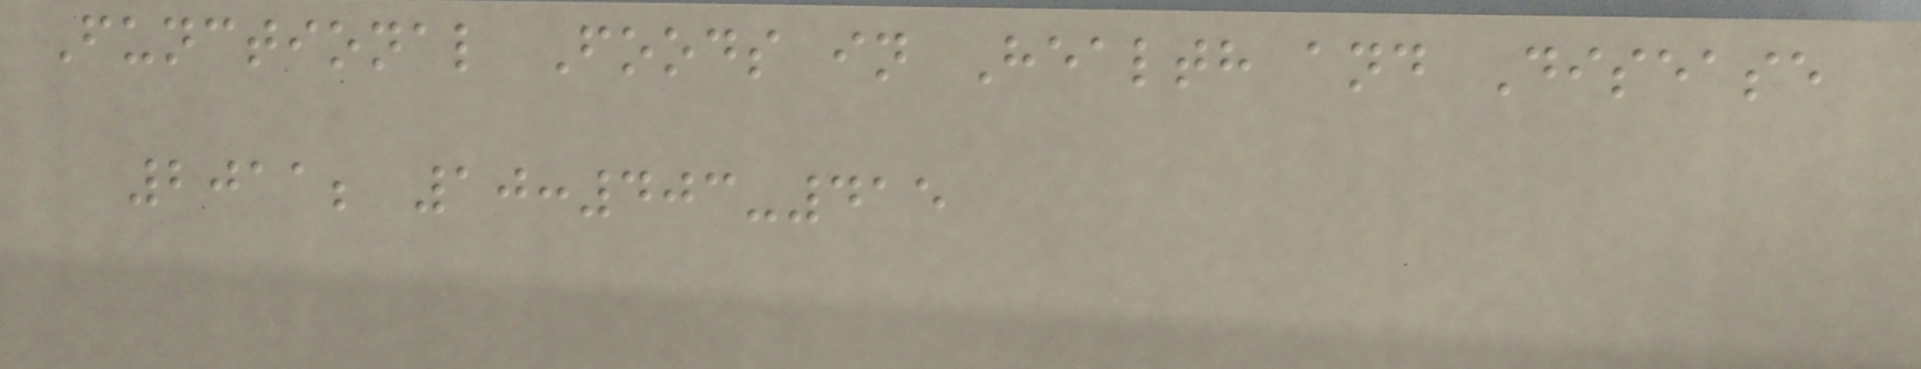Functional Foods in Health and Disease
2011; 10:403-415
